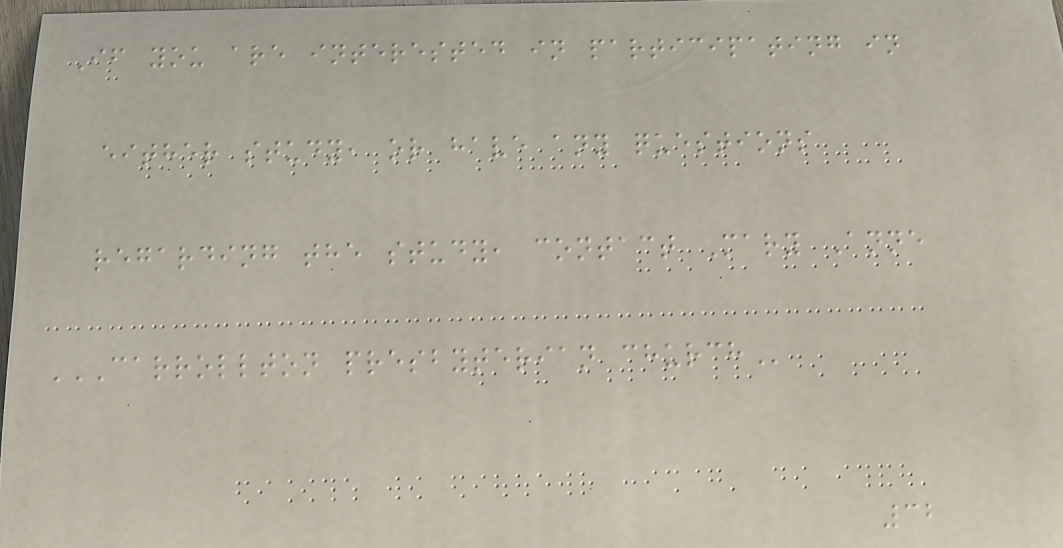If you are interested in participating in
either study, or have any questions
regarding the study, contact Mary Anne
CARROLLTON PRESBYTERIAN CHURCH
32
